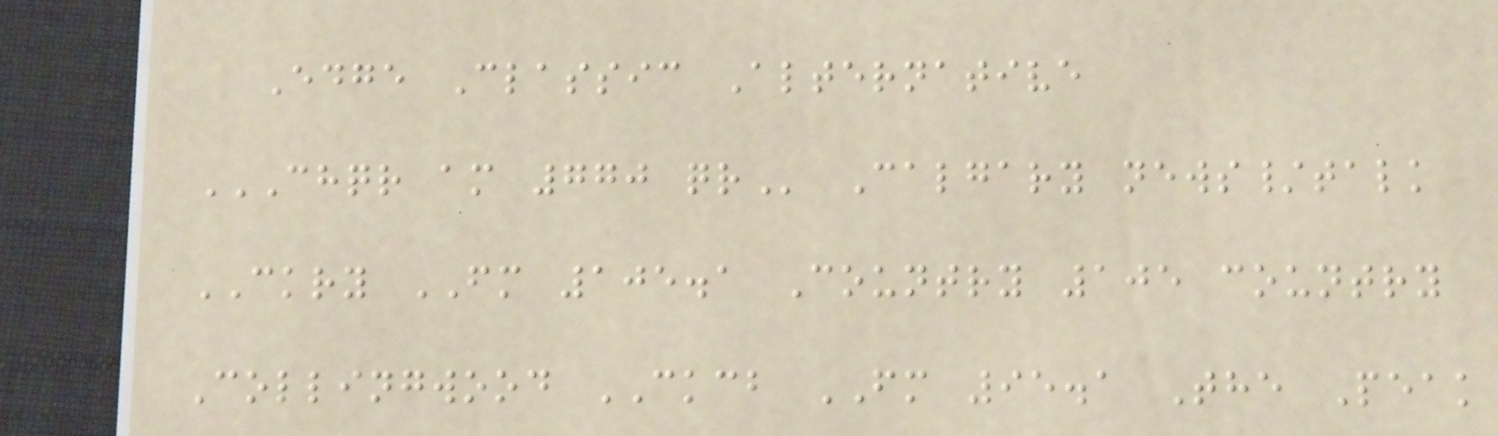Edge Classic Alternative
CHQR AM 770 QR Calgary news/talk
CKRY FM 105.1 Country 105 country
Collingwood CKCB FM 95.1 The Peak
